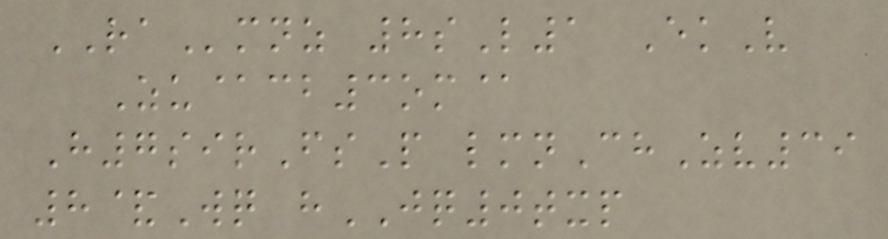RAmnz 8sL1 EkV
Zu@cb3om@
H7sirFsP lmnChZv39
8&Wq hJQ0txp
